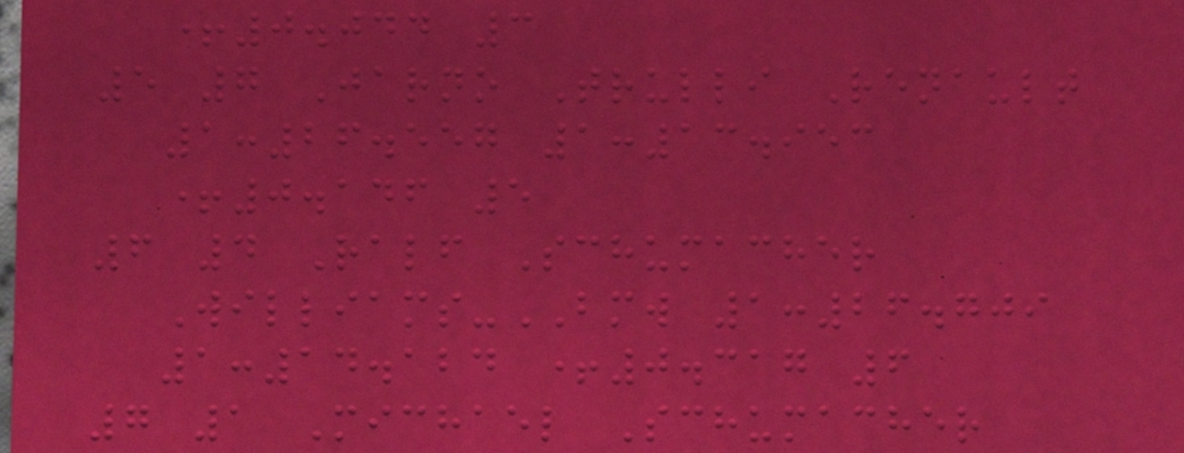+0.044 3
5 7 Jarno Trulli Renault
1:26.557 1:13.953
+0.146 5
6 4 Ralf Schumacher
Williams-BMW 1:26.709
1:14.124 +0.317 6
7 1 Michael Schumacher
